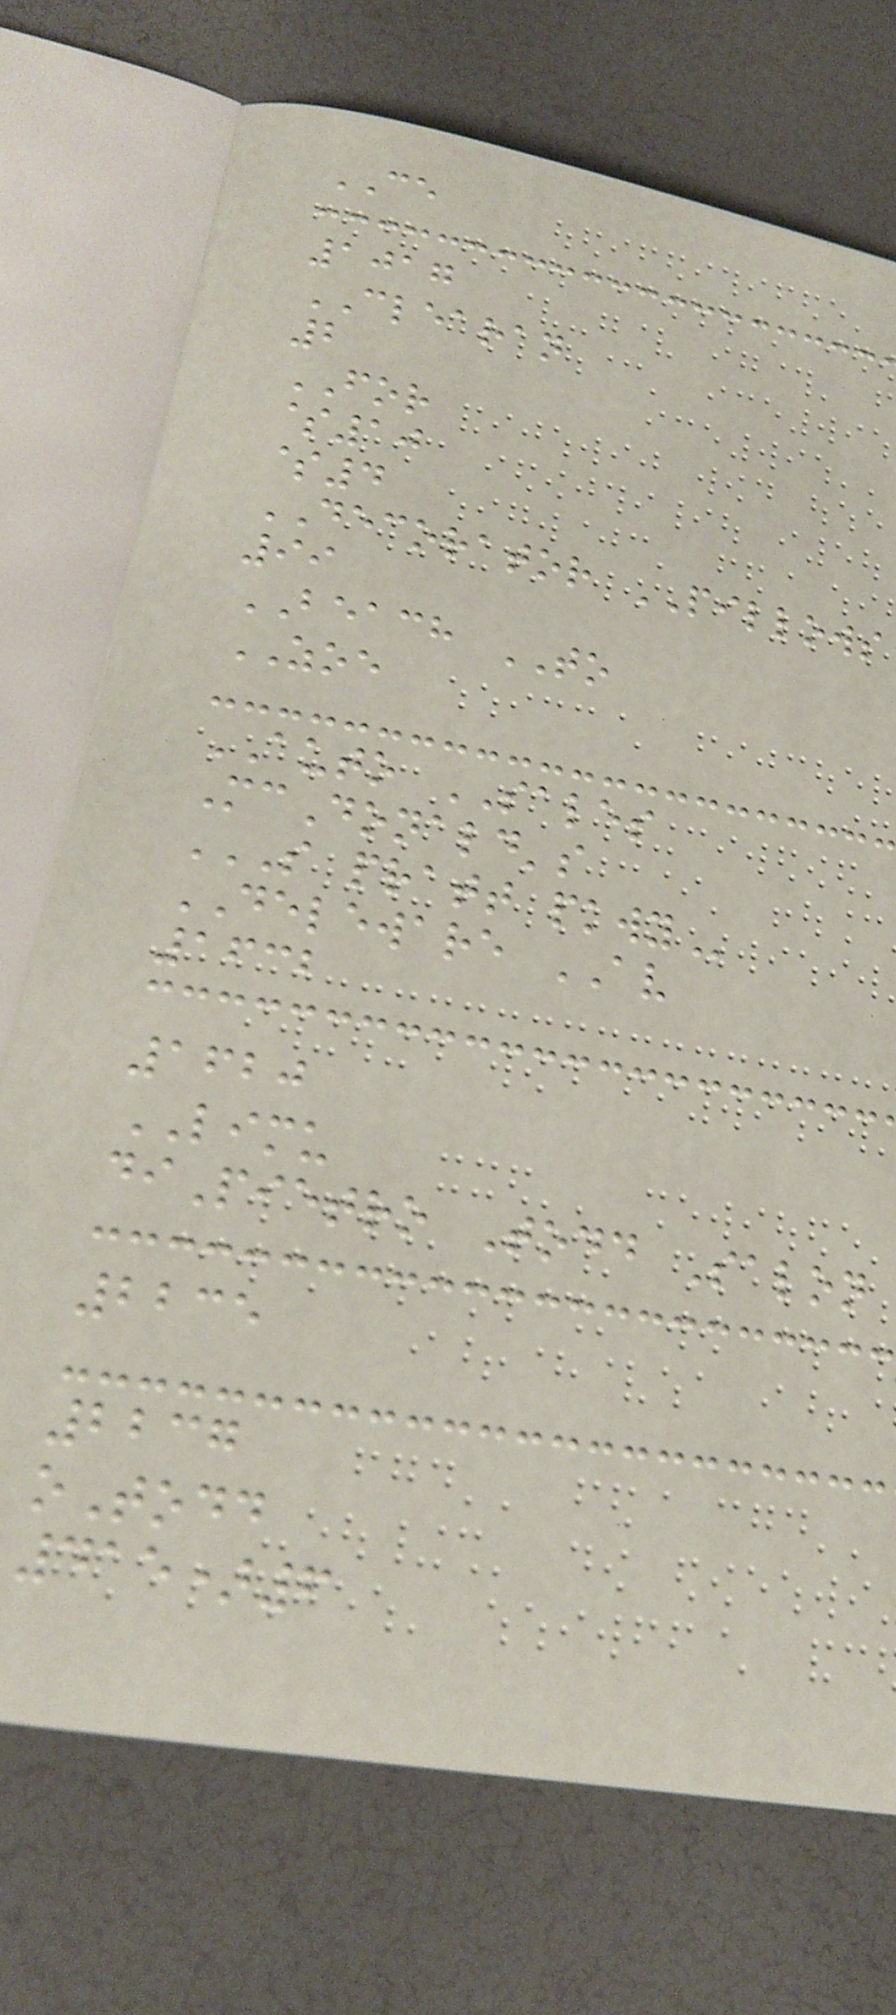CE
1017
CLEARAN
2
FOR
$10
$4
DECORATOR PILLOWS
99
BEACH TO
ZOE
AUTO SALES
McDonald's
S PRATT PKWY
DELEWARE AV
1632
1620
LIMU
diPietro Todd Salon
2235
2237
oTodd
415)6
